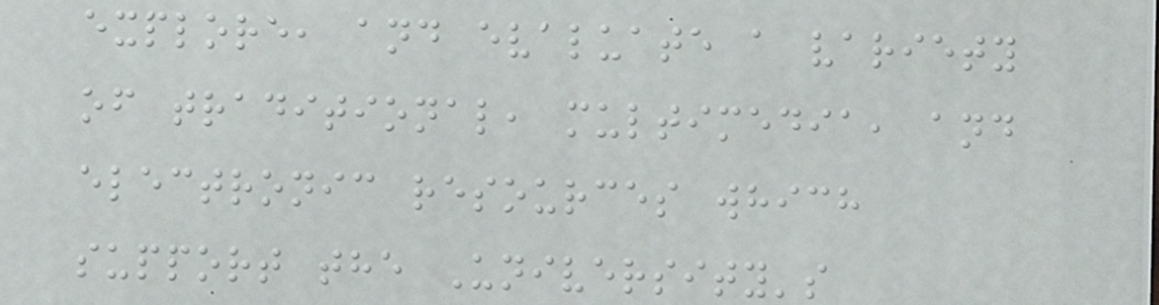explore, and evaluate a variety
of traditional, multimedia, and
electronic resources which
support the University's
